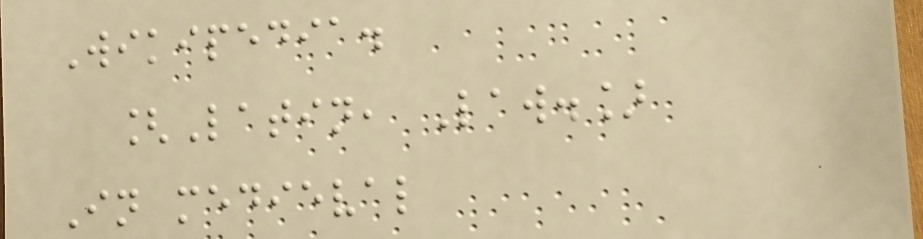Wikipedia.
[Latin, Law.]
In medieval
